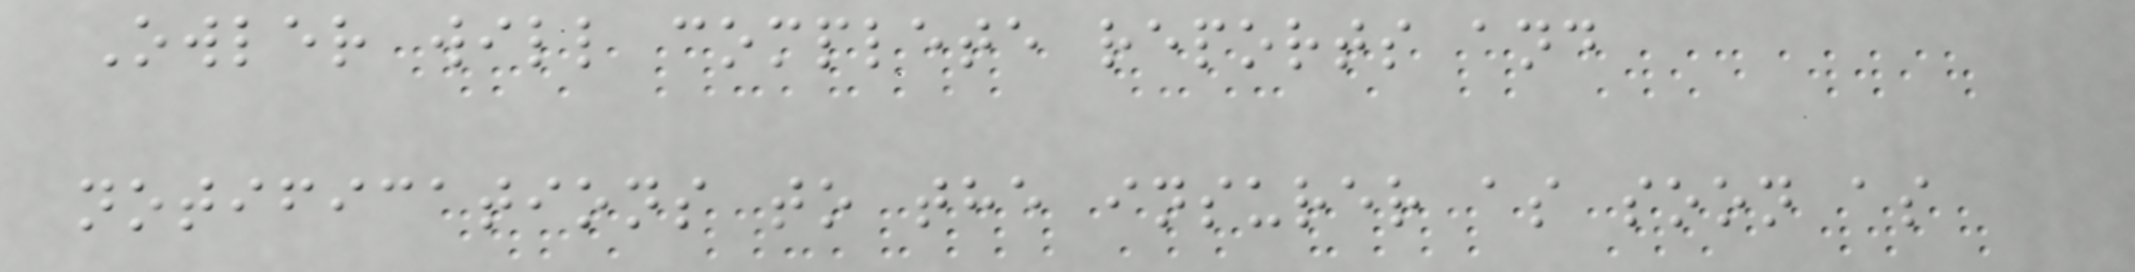Owler will complete reports and
notifications to the insurer as soon as
